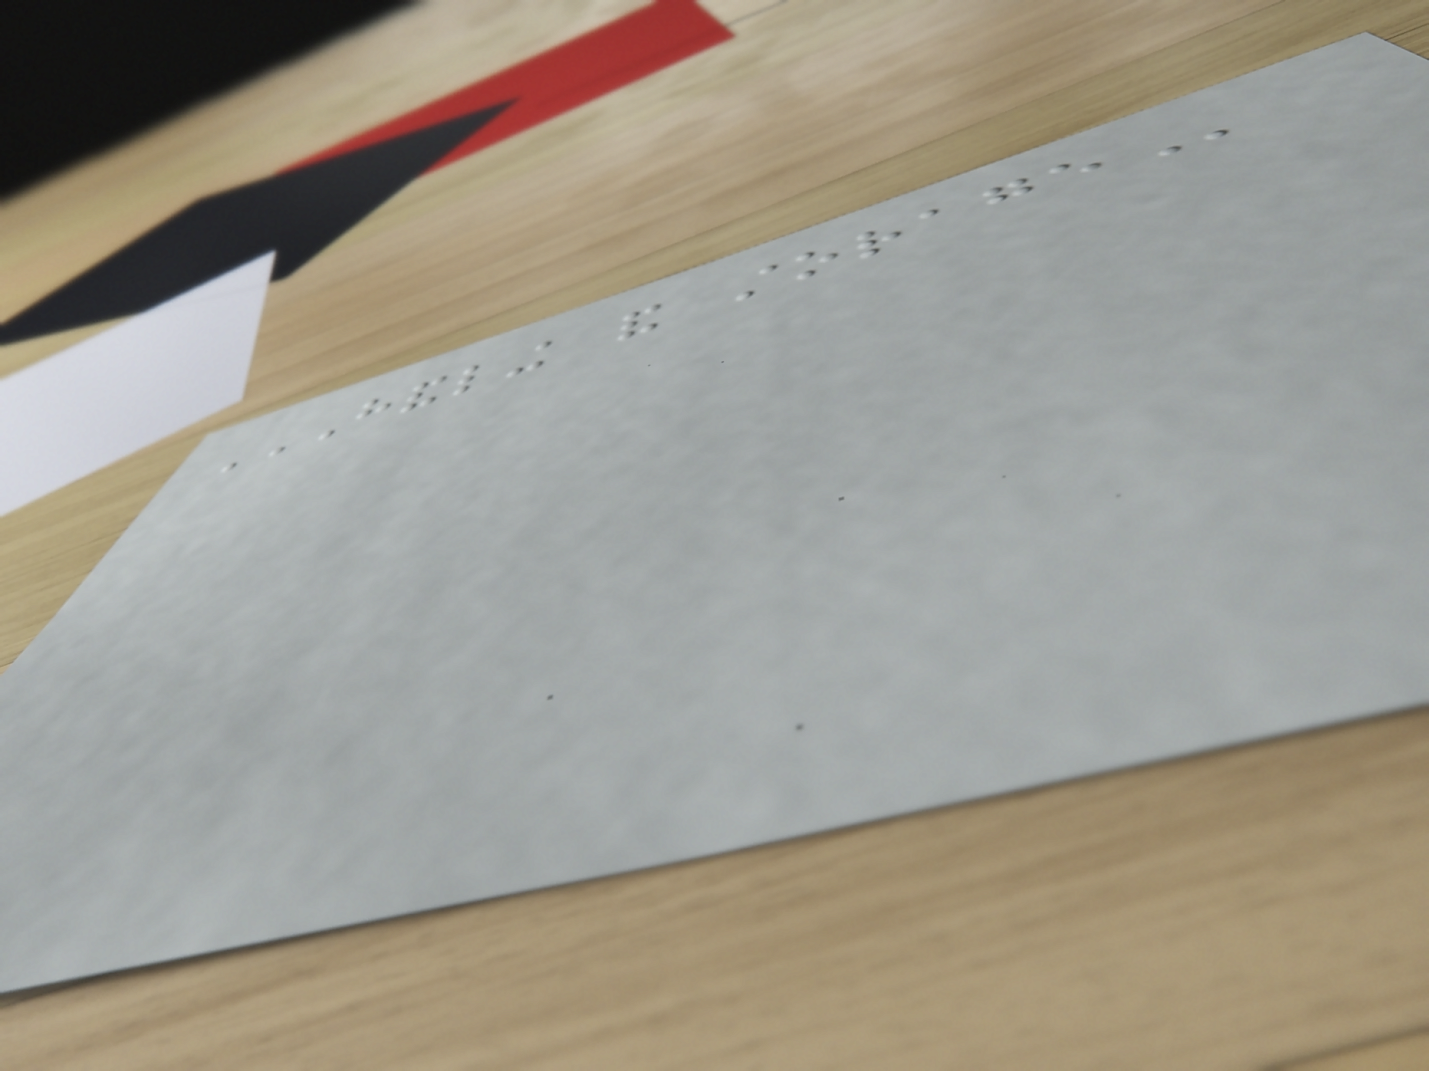HANDLING AND STORAGE
